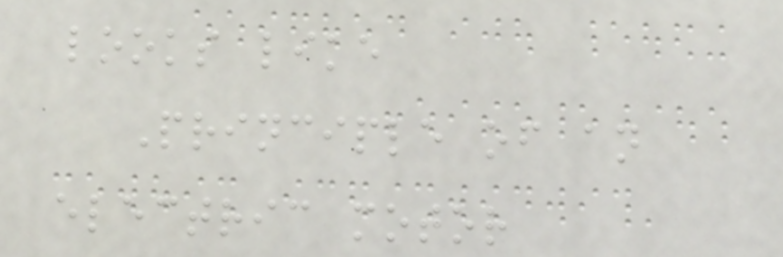looks like
Principle of an
electric motor
